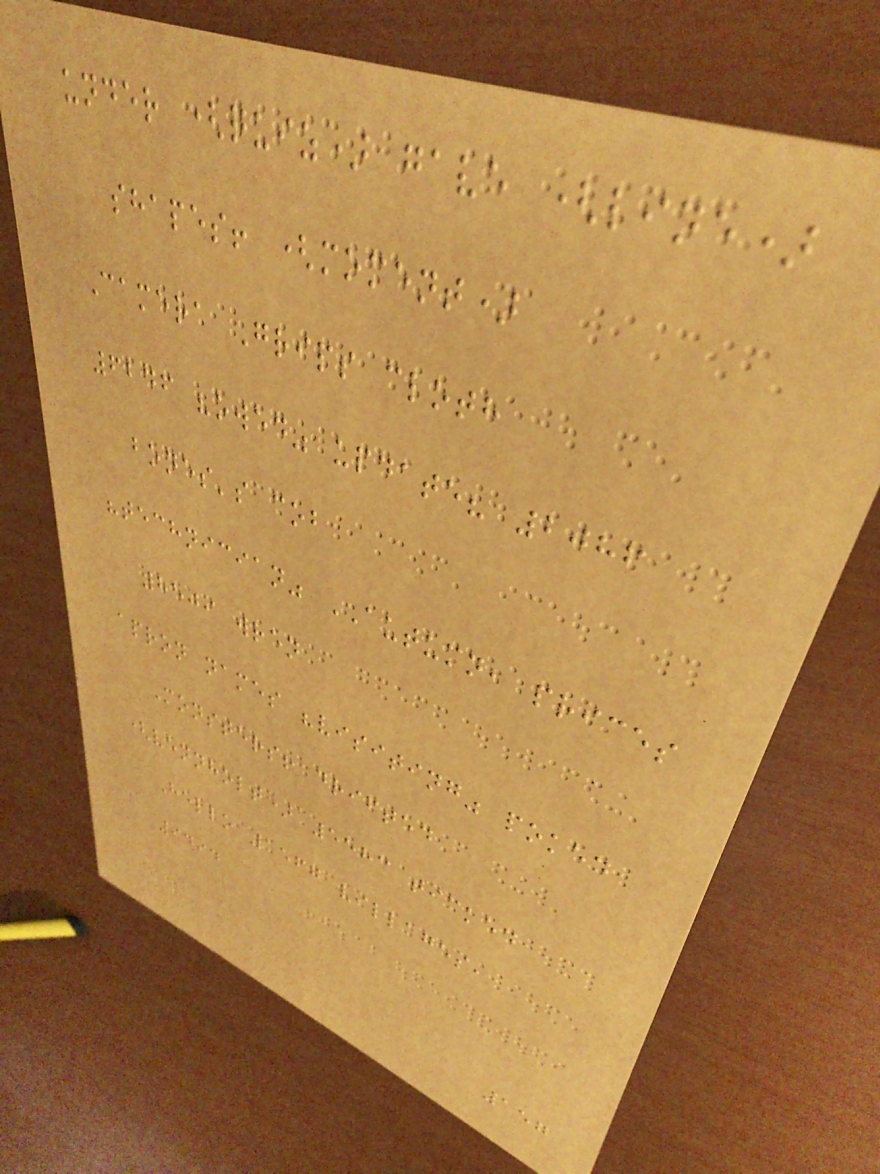under (quiz) gave (line)
shapes! (moment)
Camera Grips cloth
6246 "owed" update? 2086
bones's cob
"technician" AUTUMN, prices
8509 wren
apron names "visiting" poked
Monsters! drifted
(vennholt) 5583 ticked
Hello 1567 villages,
9494
157
